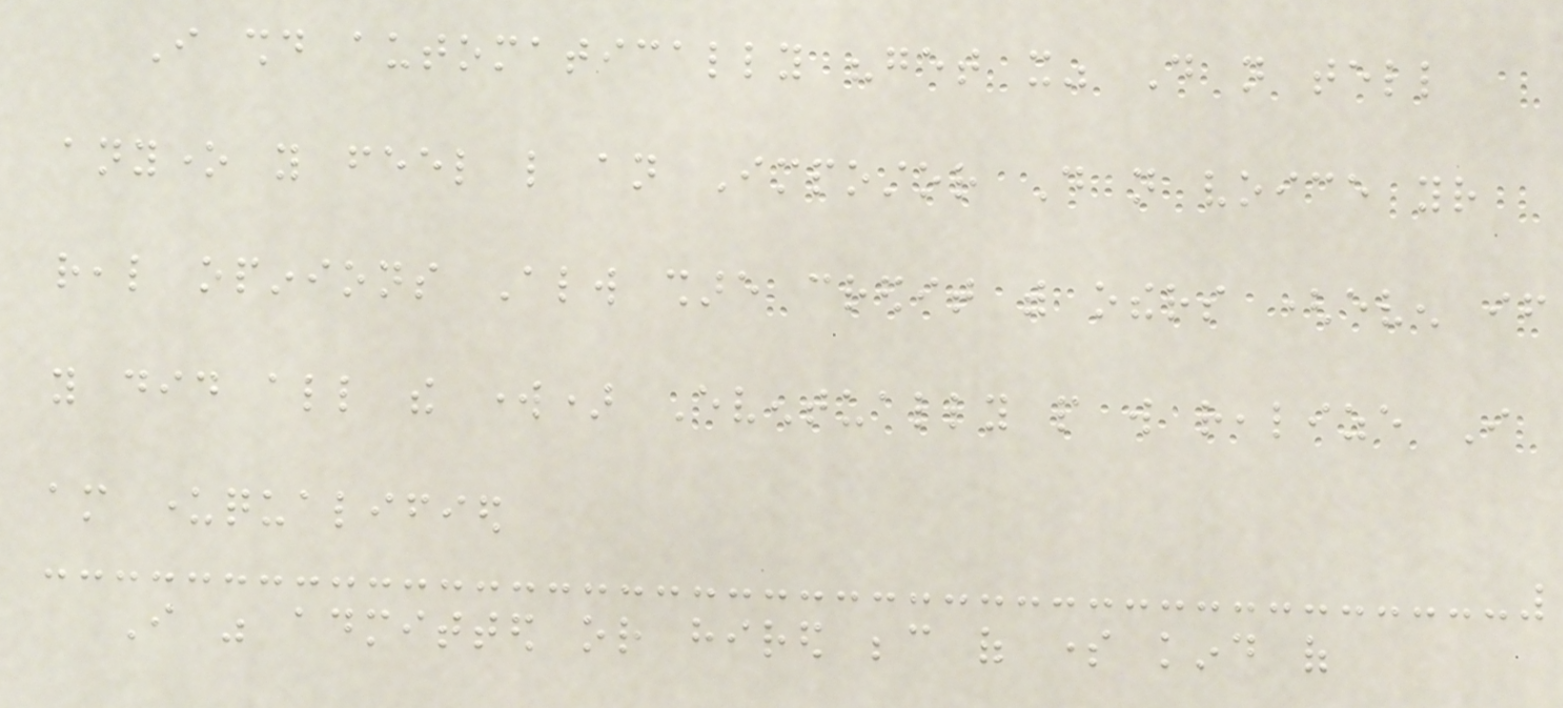I should automatically "get it" Do not tell
anyone you feel like an Impostor Do not voice your
real opinions Always share credit with others (even if
you did all the work) Eventually people will realize I
am underqualified
I was admitted or hired because of some kind of
